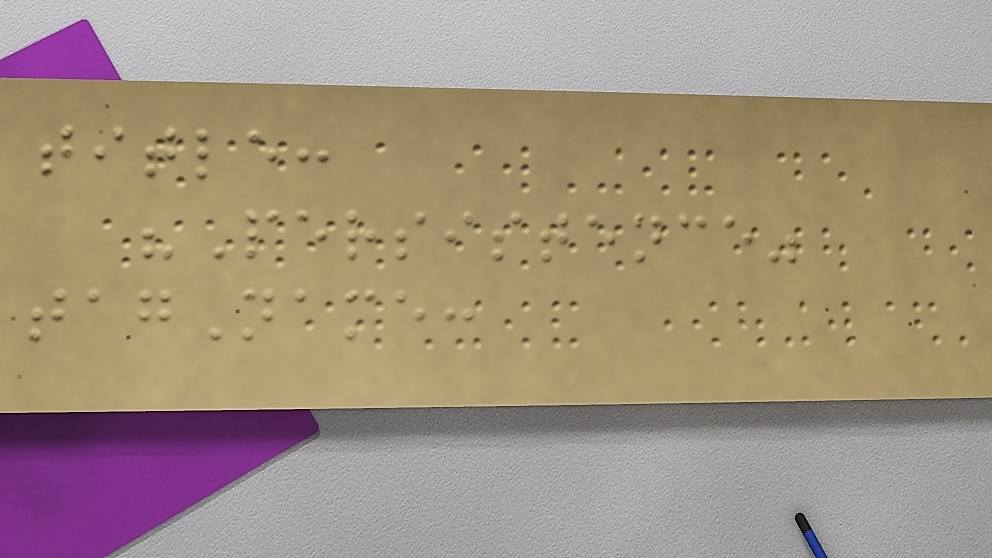title:
"Persistence"
tagName:
